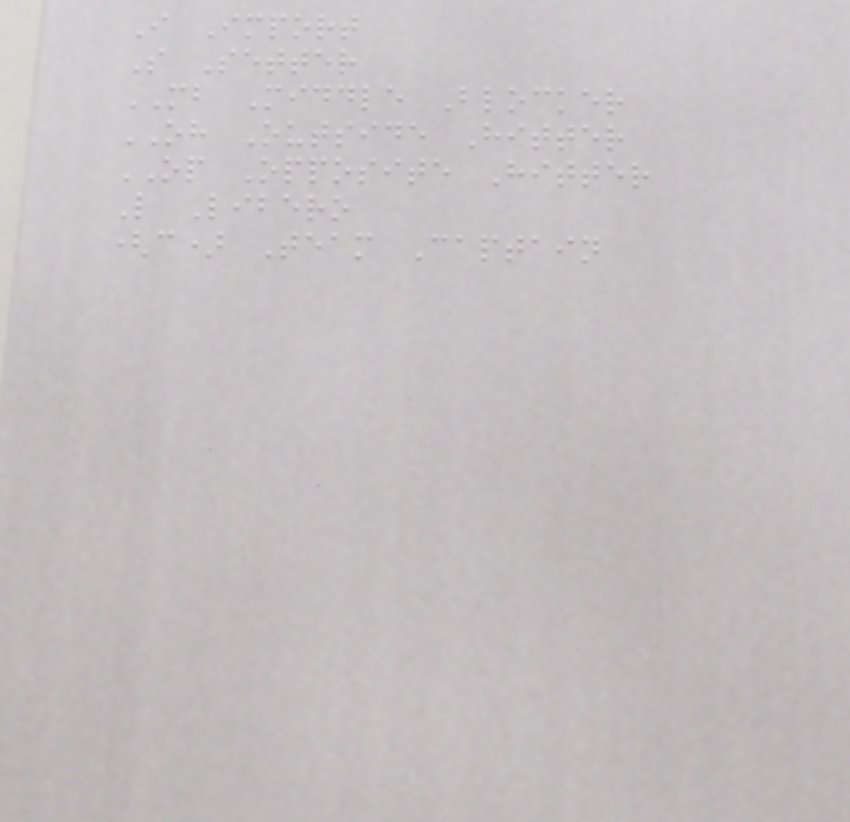I Import
S Setter
MB Middle Blocker
OH Outside Hitter
OP Opposite Hitter
L Libero
(c) Team Captain
